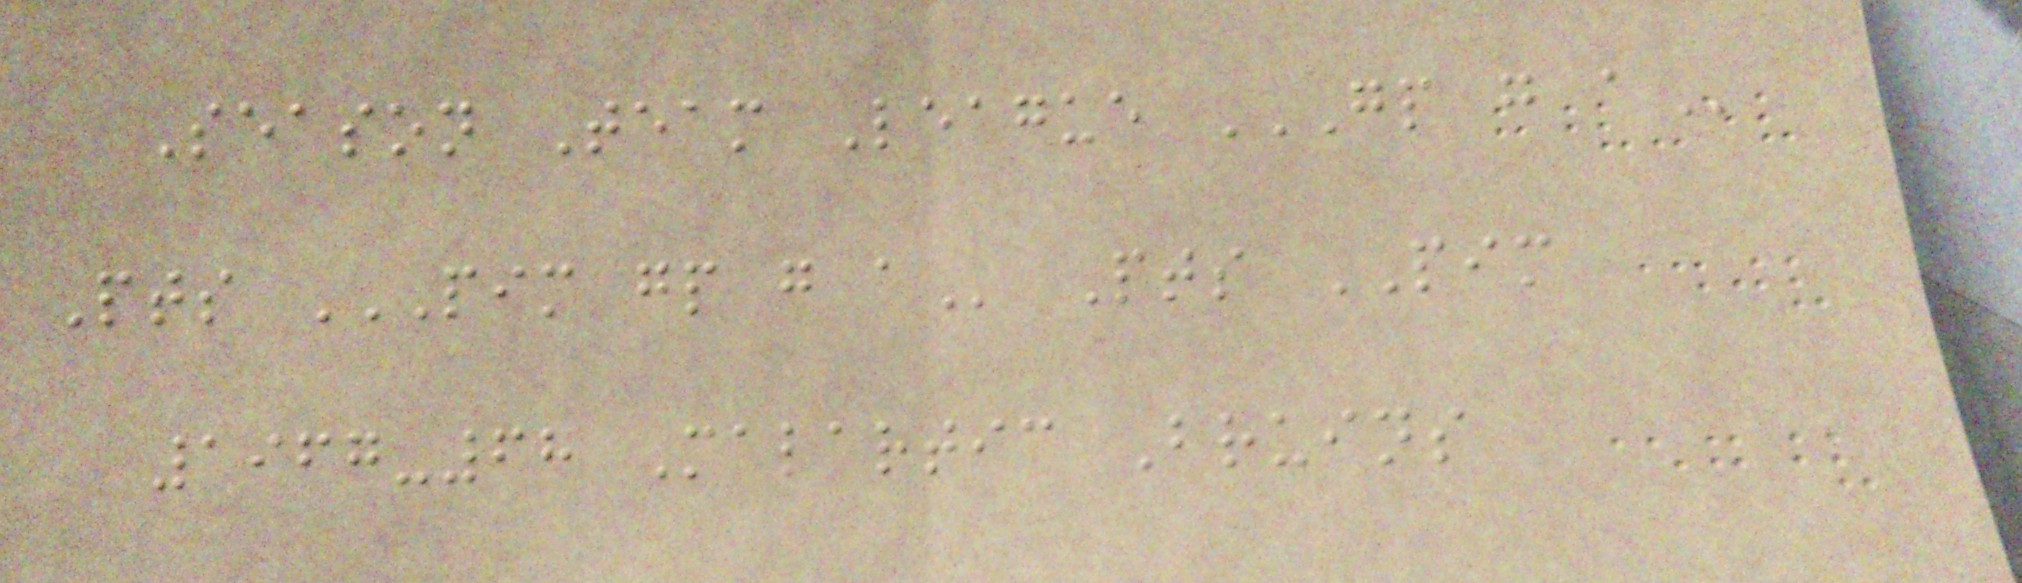Season Team League GP G A
Pts PIM GP G A Pts PIM
1967-68 Malartic Bruins
